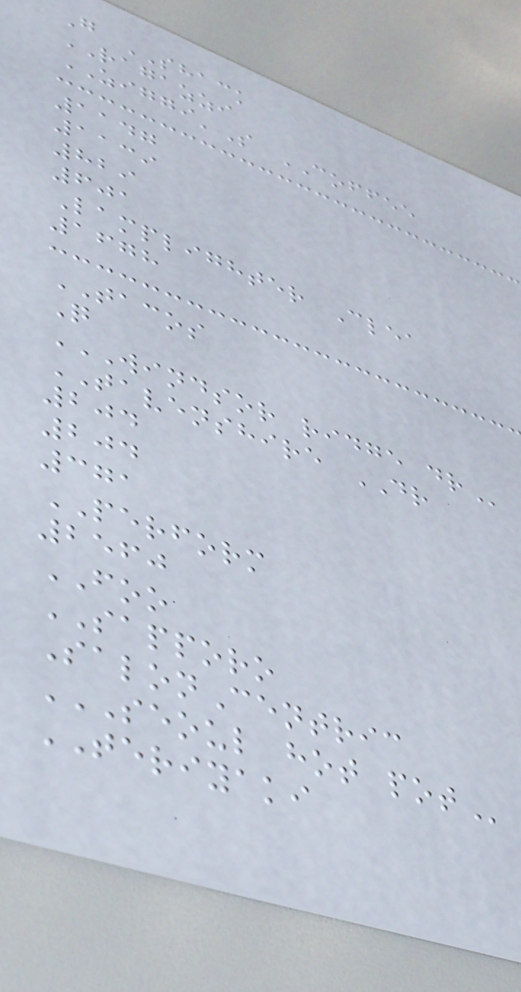G SHACK
RAGAZZI
ZIGGI'S COFFEE
1147
1139
829
601
Lamplighter Clea
1678
TACOS
Q
WINDSOR RIDGE DR
TAVENSHIRE DR
204
204
371
PERFORM
2560
FOO
SAPPORO
SalonCentric
SEOUL HOT POT
TERIYAKI
